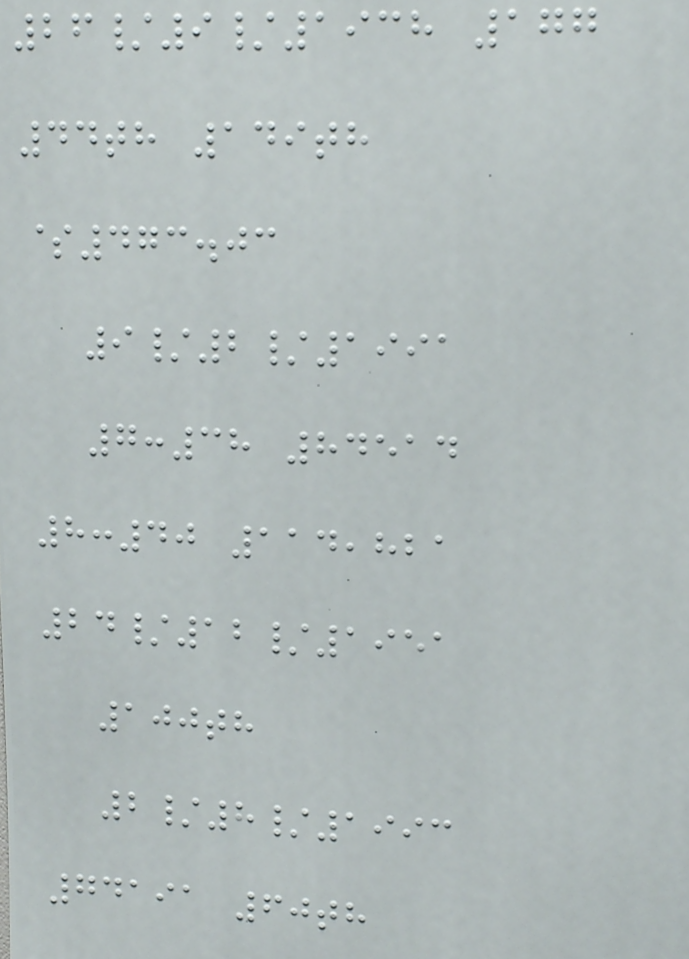26/9/1938 177
44th 149th
$473.03
9/2/1991
7:38 84514
8:40 114,821
24/12/1951
100th
2/8/1993
74191 60th
